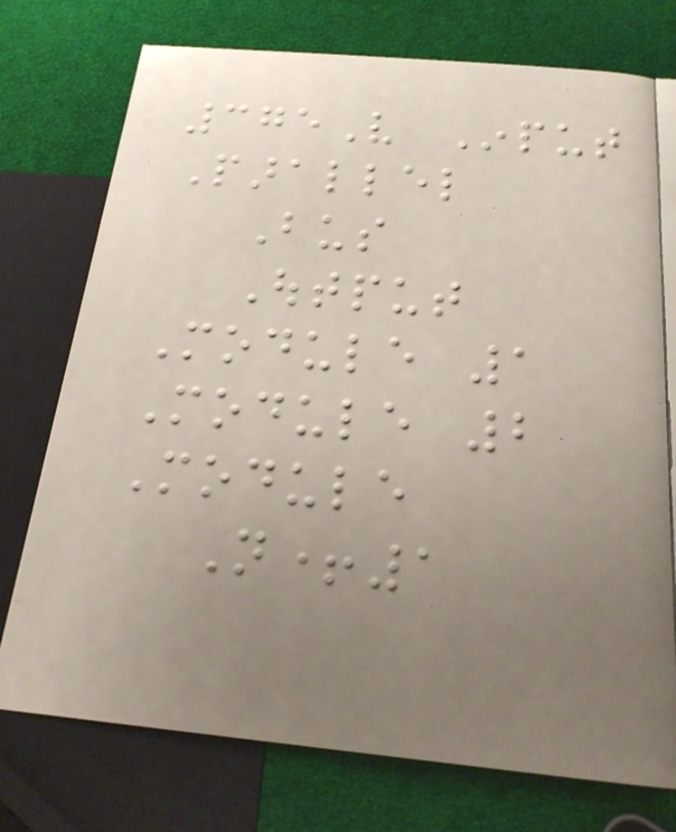375V Input
Parallel
Bus
Output
Module 1
Module 2
Module
N+1
